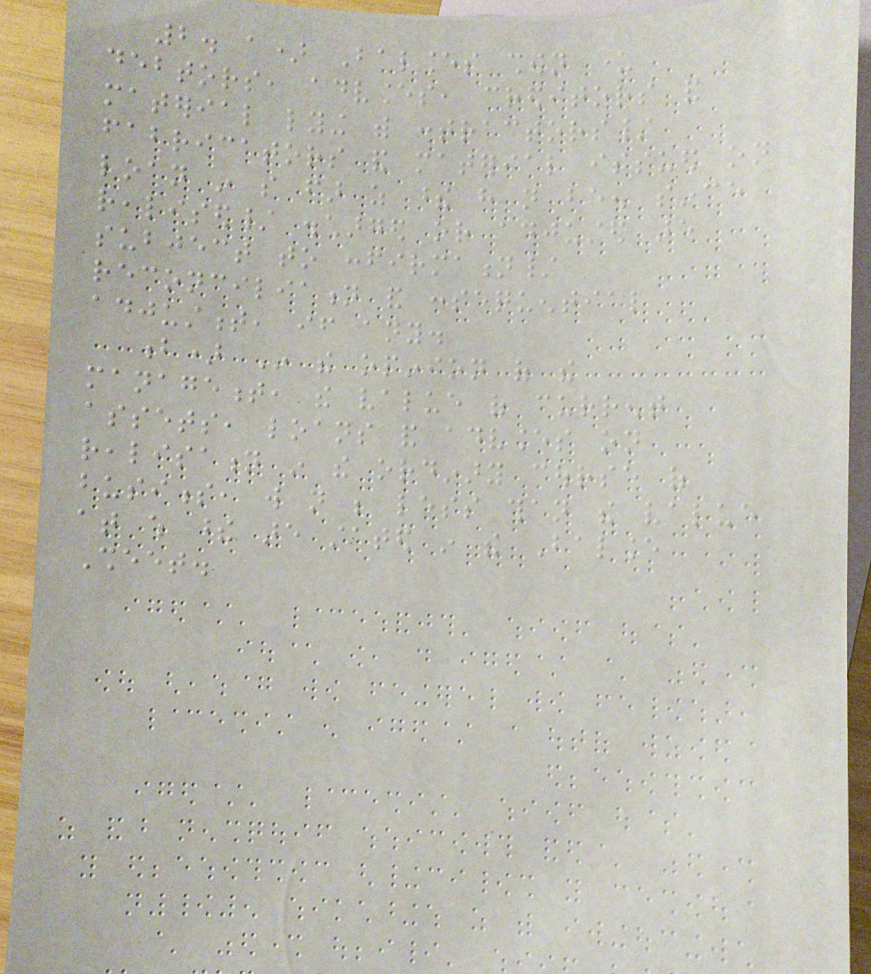2. a) Balances shown under
debtors, advances, creditors and
material lying with contractors/
fabricators and material issued on
loan in so far as these have not been since
realised/ discharged or adjusted are
subject to confirmation/
reconciliation and consequential
adjustment, if any.
b) In the opinion of the
management, the value of current
assets, loans and advances on
realisation in the ordinary course of
business, will not be less than the value
at which these are stated in the Balance
Sheet.
